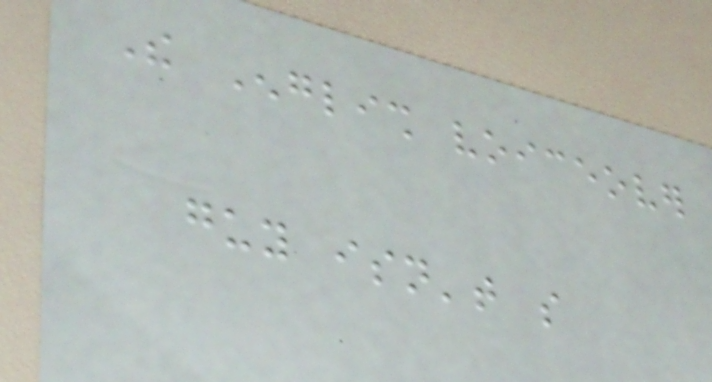The English voiceover
guy isn't so
